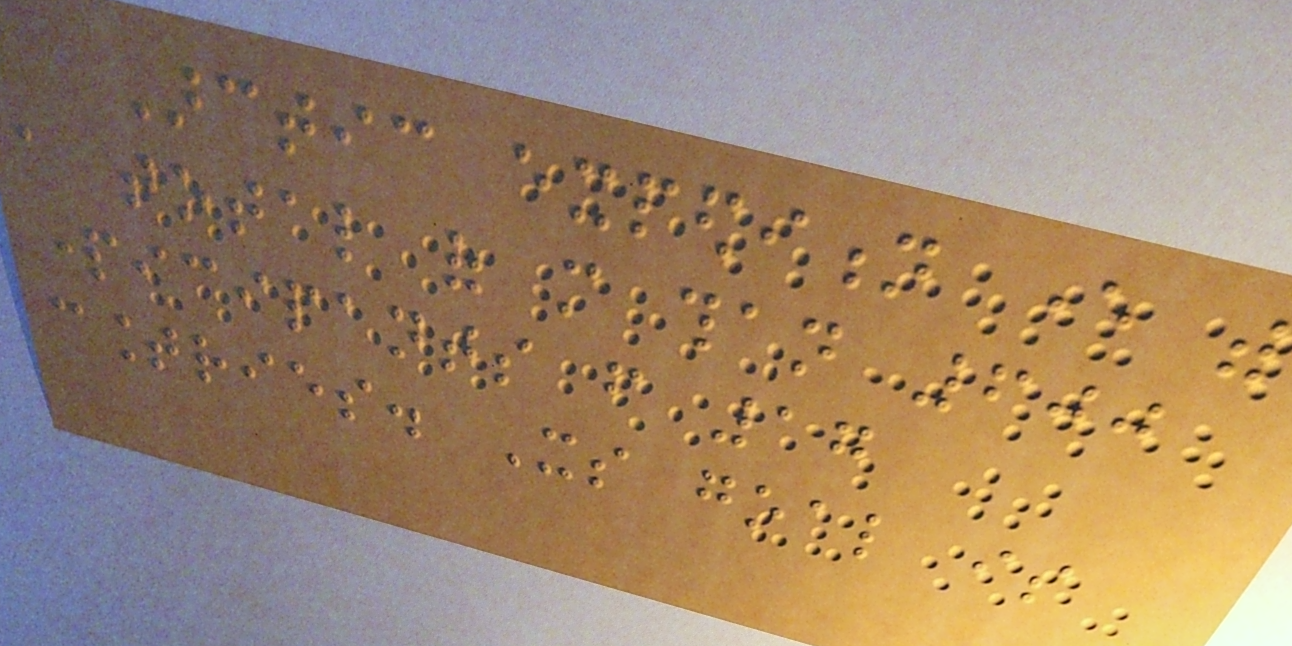Arctic expedition ever with
a total of more than 600
participants from 17
countries. Its goal is
